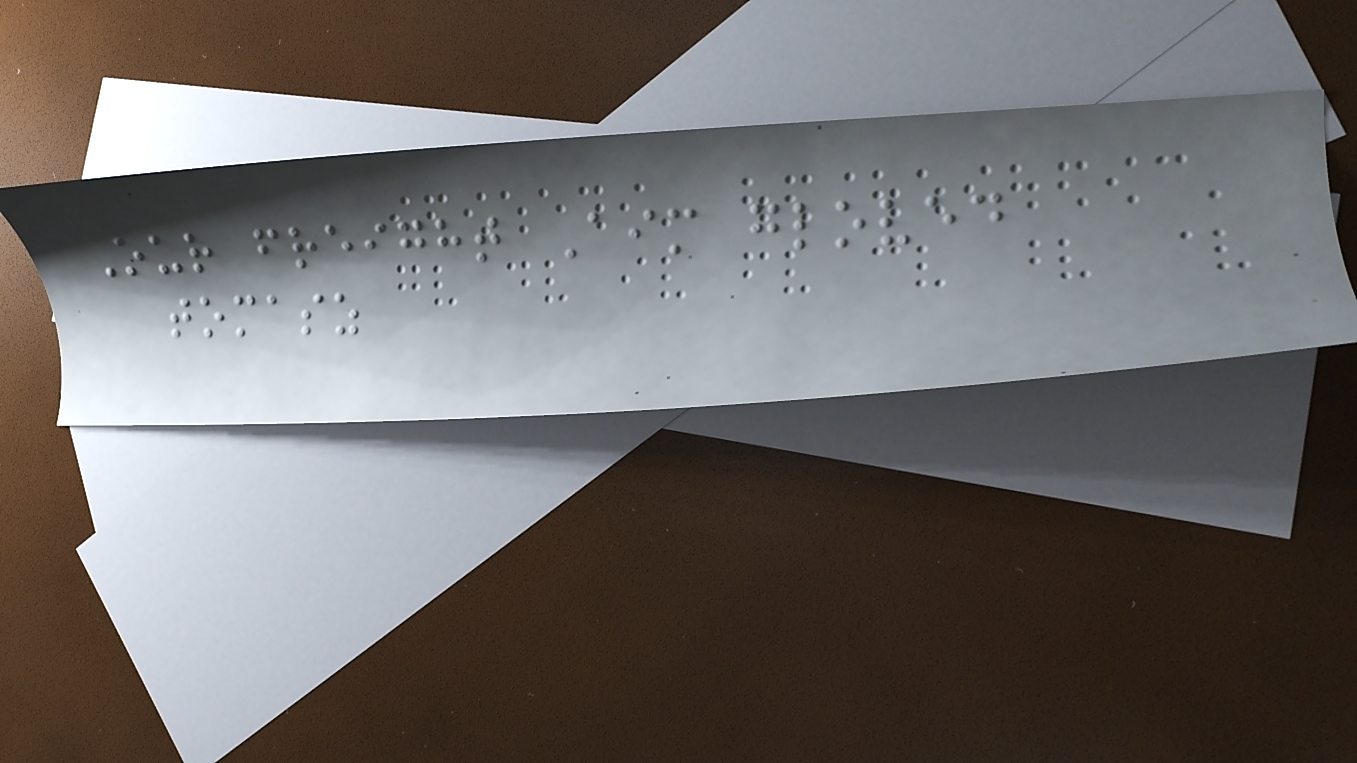Our freight Aim gloved
tomasz
